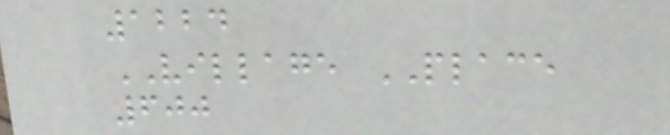1224
VILLAGE PLACE
600
